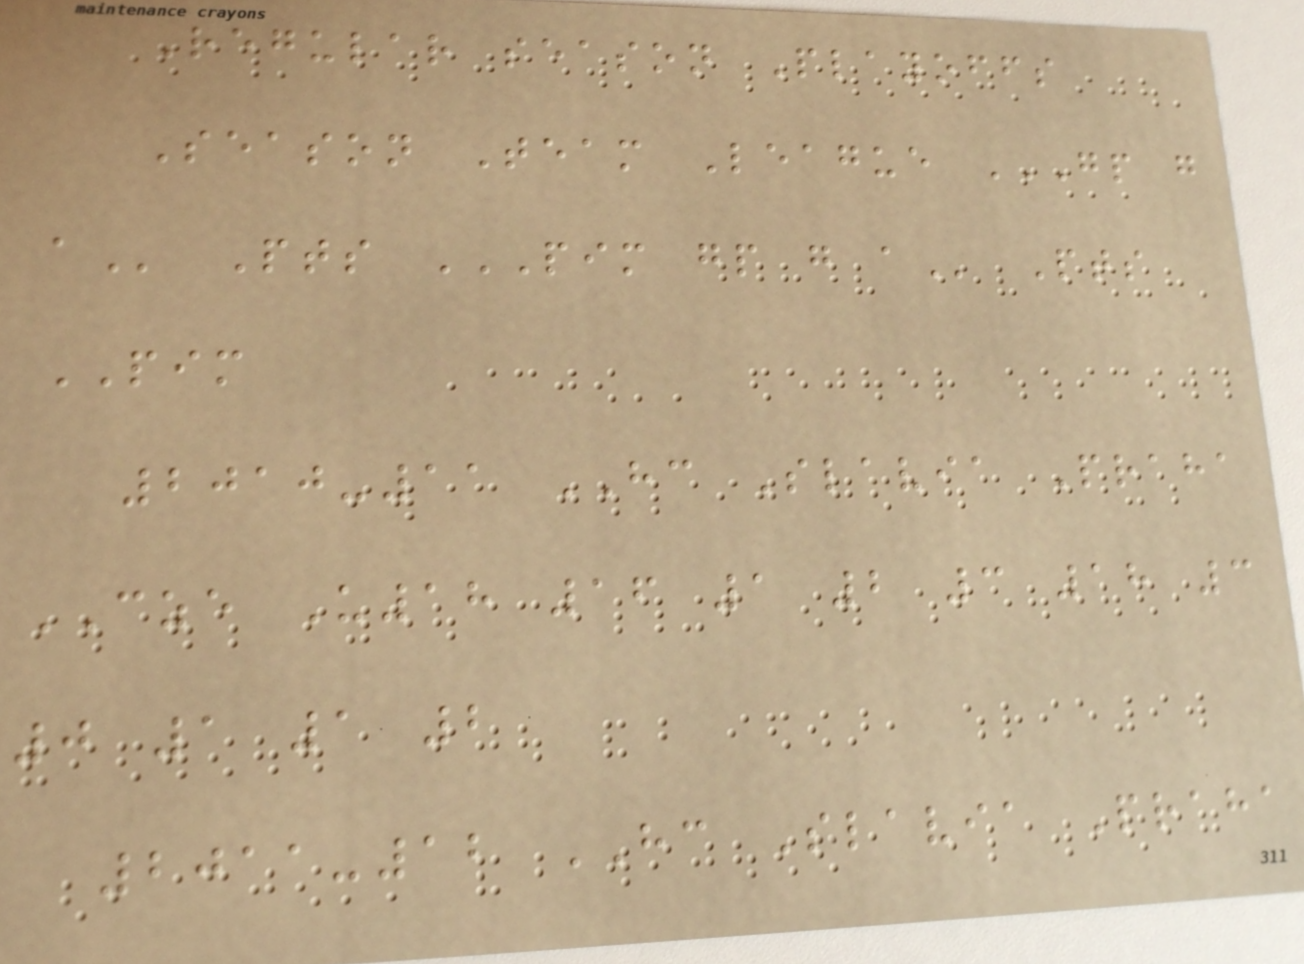Regular season Playoffs
Season Team League GP G
A Pts PIM GP G A Pts
PIM
2010-11 HC Slavia Praha
CZE U18 16 1 2 3 18 3
0 1 1 2
2011-12 HC Slavia Praha
